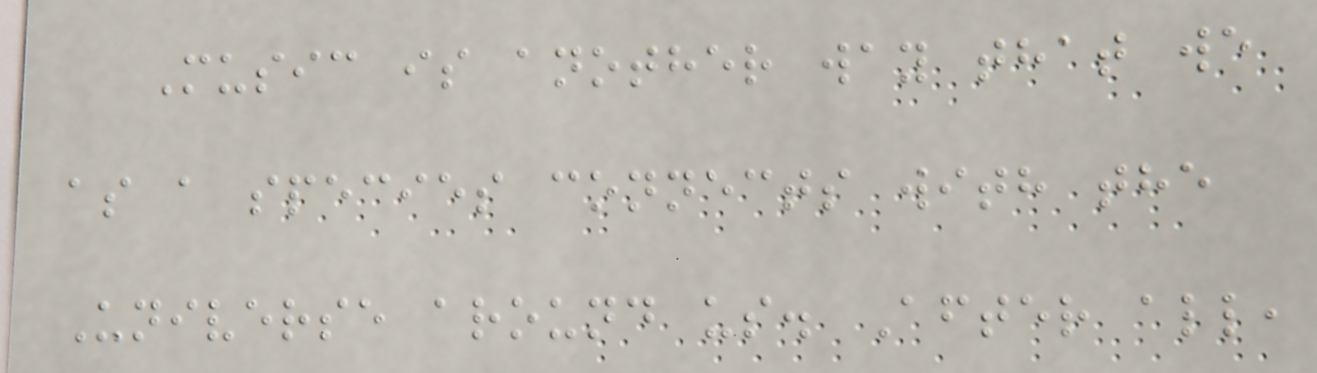Music is another way that we
as a species connects with the
Universe around us. After all,
